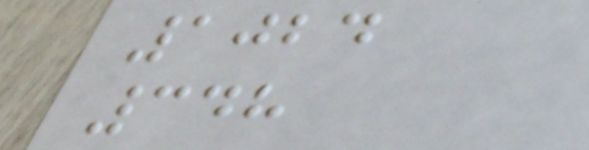1024
348
